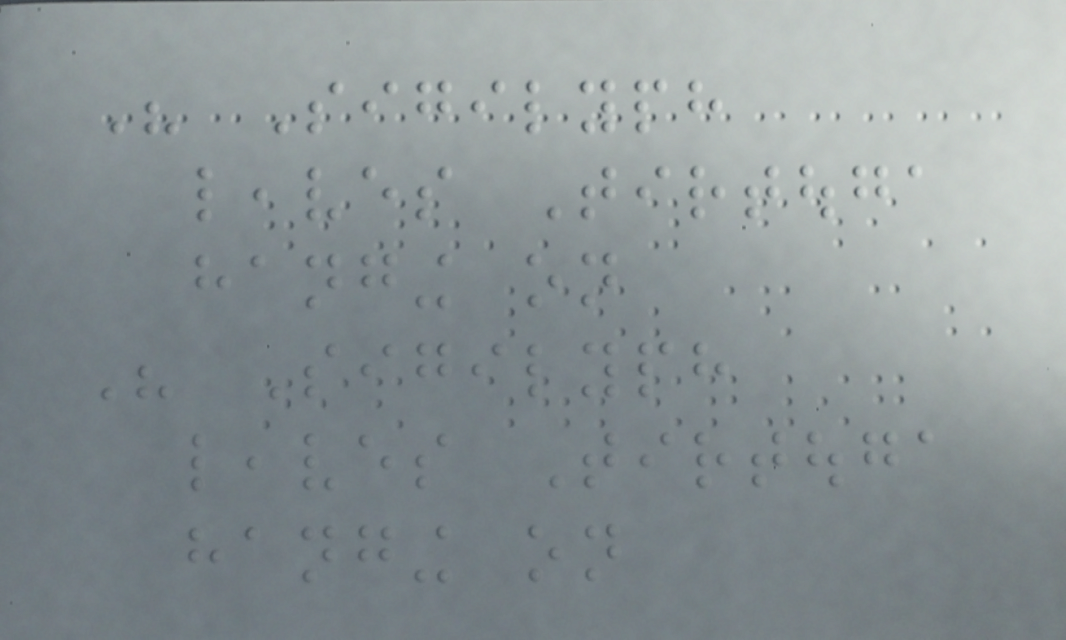His Sigilyph
leaves Tirtouga
hanging on
His Sigilyph
leaves Tirtouga
hanging on
